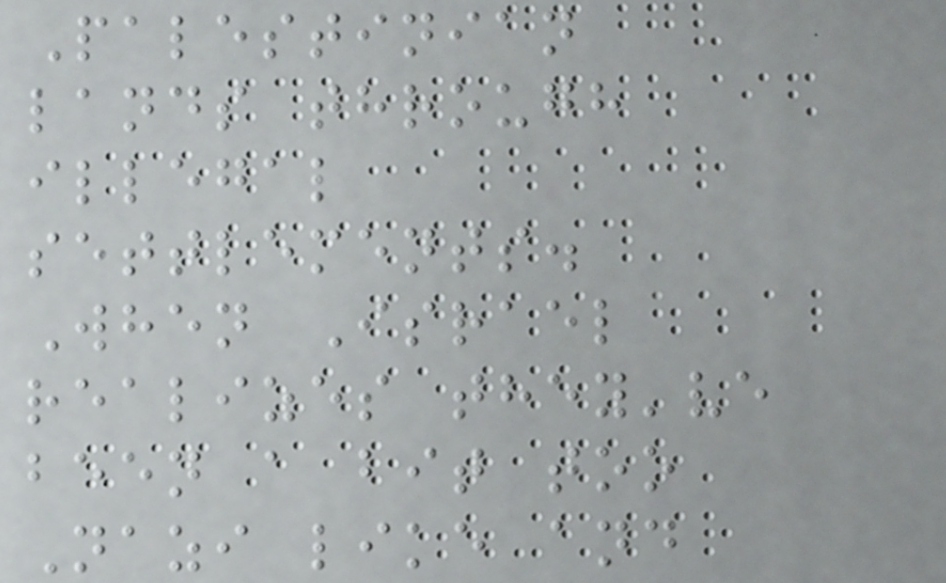Palestinian
lands through
illegal
settlements.
When Israel
realizes they've
been a bit too
Nazi like and
